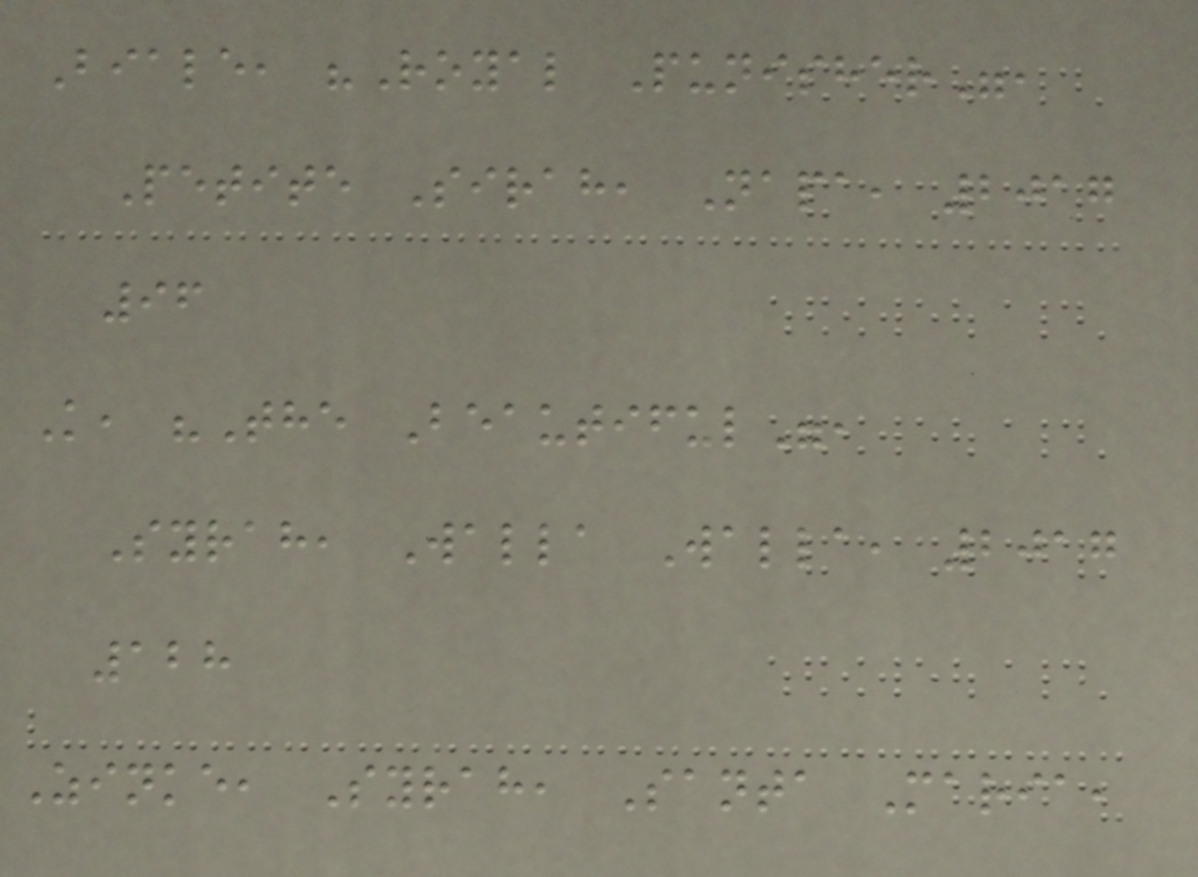Biale, "Royal Punisher",
Petite Sirah, Napa, 2017
96
K, "The Beautiful",
Syrah, Walla Walla, 2017
128
Zinke, Syrah, Santa Maria,
